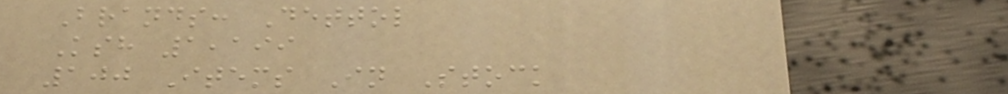Brands: Dettol
Ksh 1,199
100 Items In Stock
